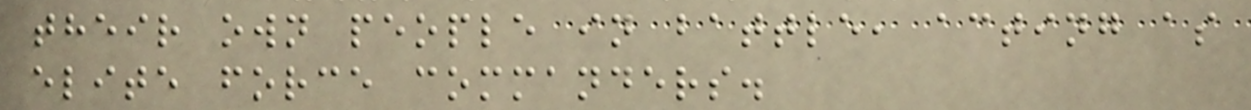their own people in battle, acting as
elite force commanders.
